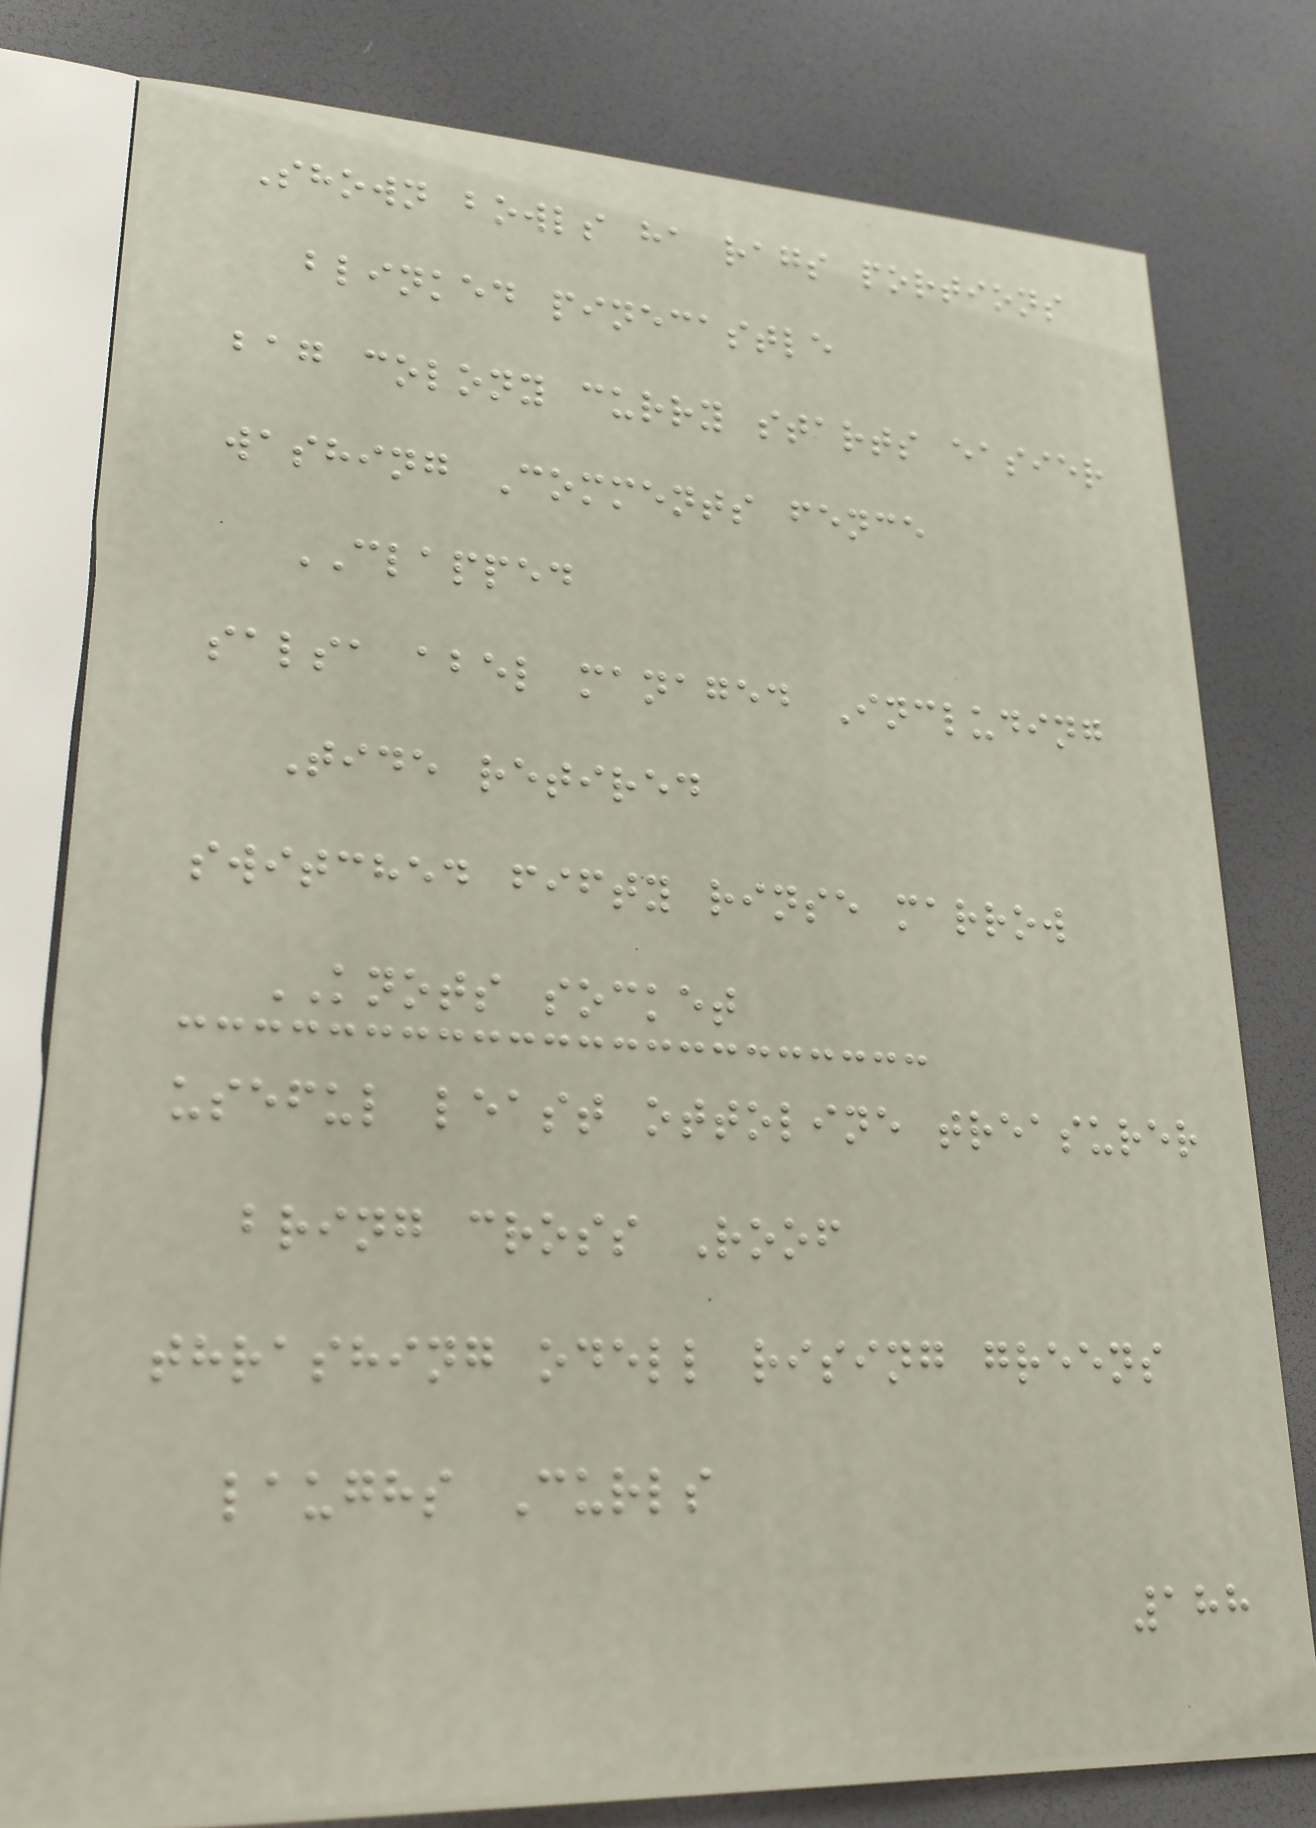Shown bowls ha rags portions
blinked pinecastle
bag colony curry starts easier
washing Comments fence
CLAPPED
salsa abel managed Including
Tide retired
switched fifty rinse marrow
KNOTS socket
useful least ottoline treasurer
bring cross Roof
thrashing odell rising greens
laughs Curls
188
